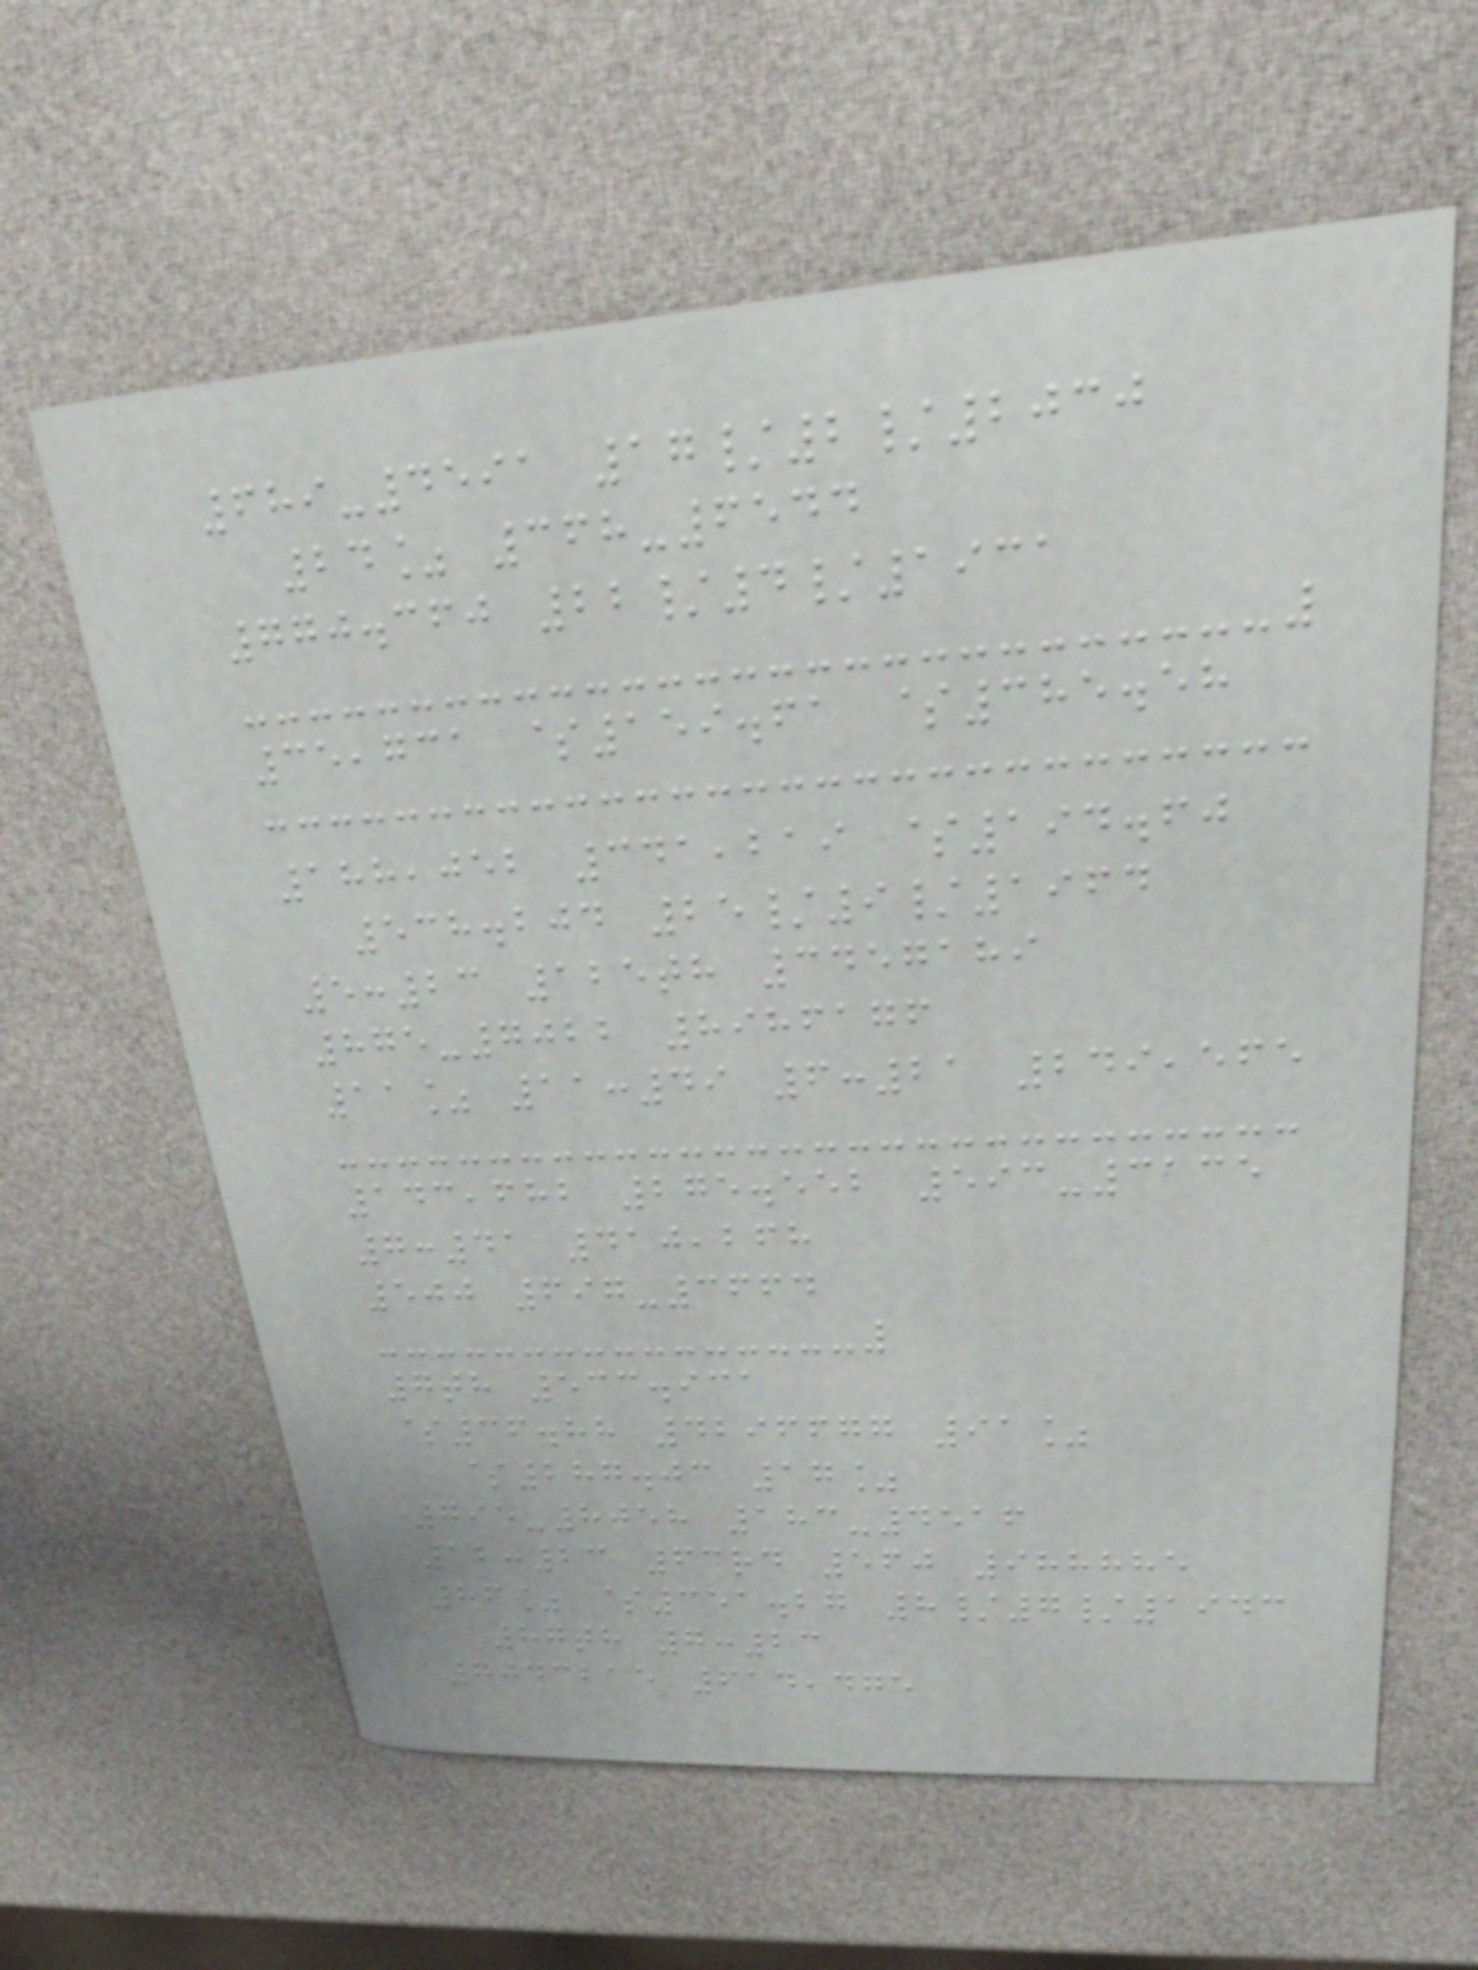689-4591 17/2/2030
24% 368-6544
770.360 22/4/1931
35,731 $159.61 $385.58
188,052 341,219 $194.60
538.204 25/9/1964
5:23 125th 3457189
875-7022 8986176
11% 11:49 6:21 249,565
143,682 275.552 593-3135
7:41 410,268
500 697-3664
7th 533.931
$36.88 4296677 91%
$287.03 17%
795-8058 183-4516
12:23 63rd 560 988885
86% $351.27 8/7/1943
87th 7:23
7043215 614,475
